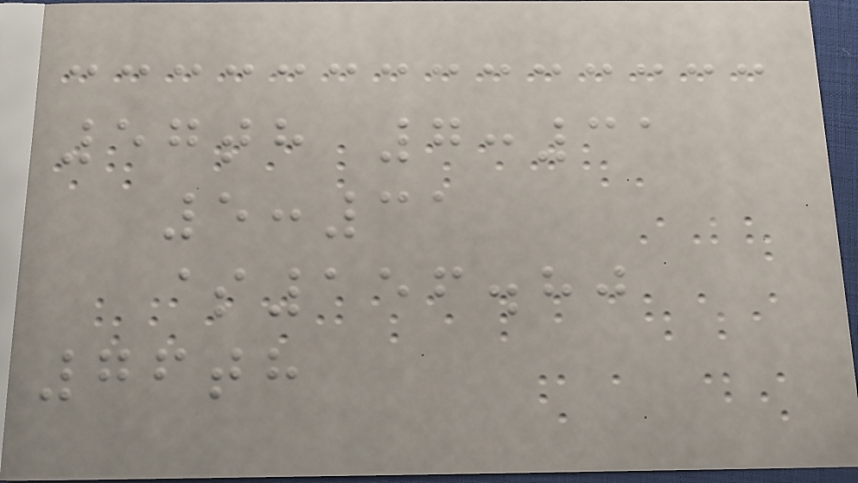57th 7:31
5:31
$156.80
76th
